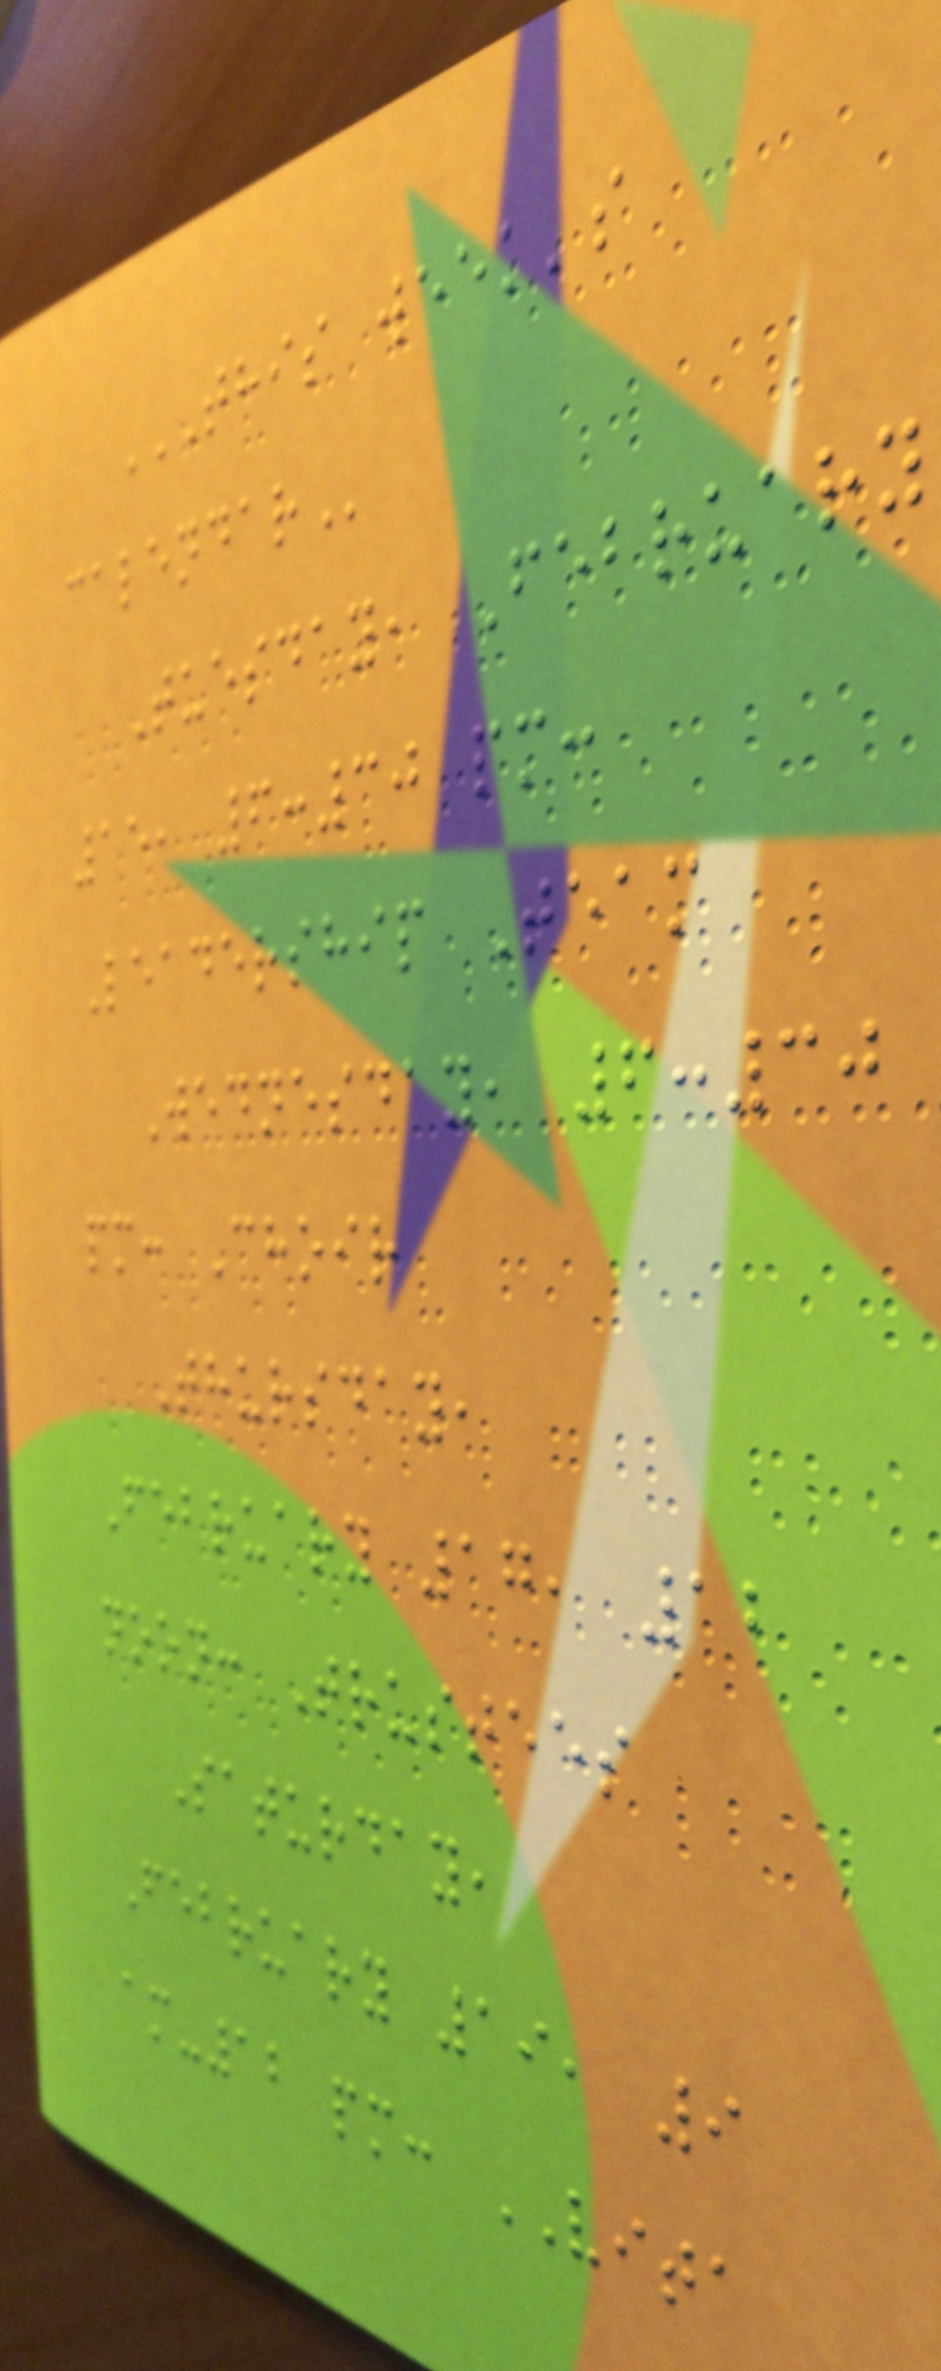THIS WEEK'S
CALENDAR
Tuesday, February
15, 6:30 pm:
Leadership Team
Wednesday, 6:30
pm: Choir
Thursday,
February 17, 12
noon: Trustees
Saturday,
February 19, 9
am-12 pm: VITA
